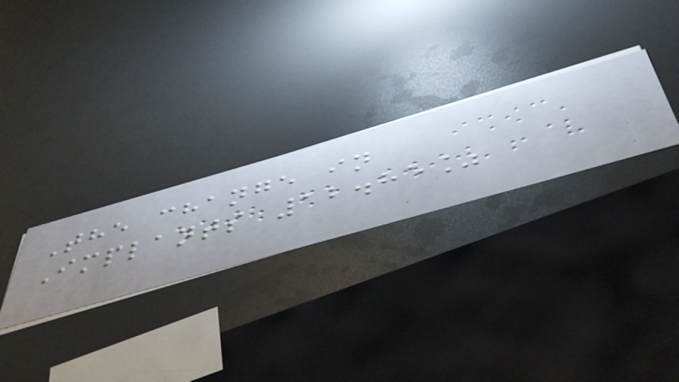The change in
Implants 12.85%
